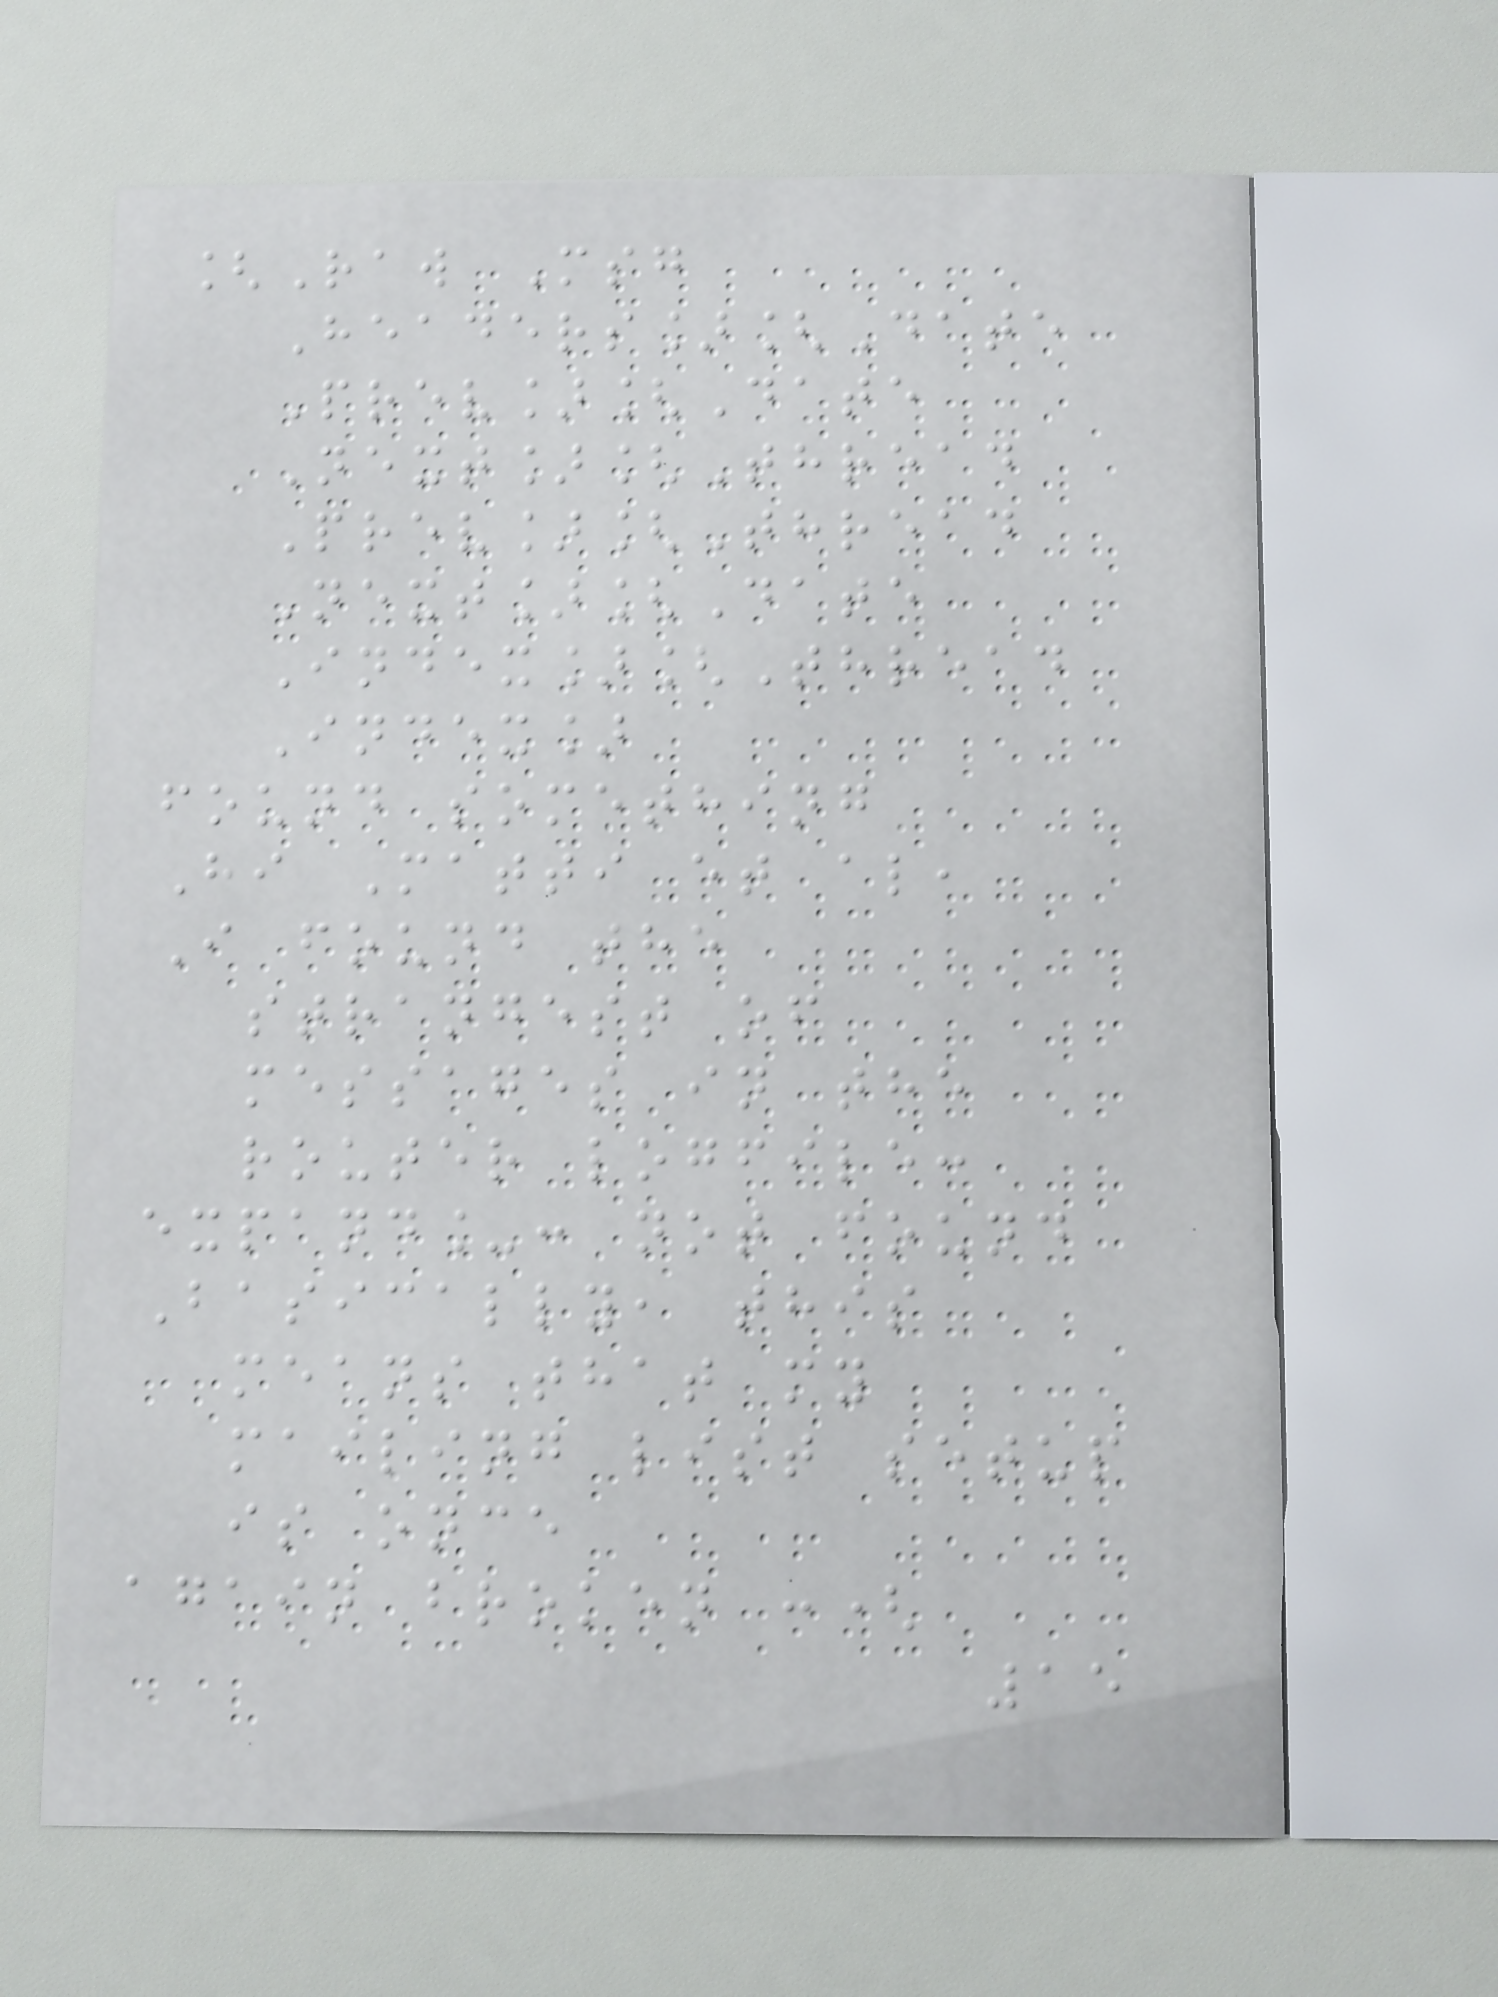[Raw Msg
Headers][Date
Prev][Date
Next][Thread
Prev][Thread
Next][Date
Index][Thread
Index]
found something
Hi Matti et al,
I found the
strangest of
messages in the
router logfile:
expand_: not found
Basically, this
means that my
mailing list setup
is once
again broken :(
15
